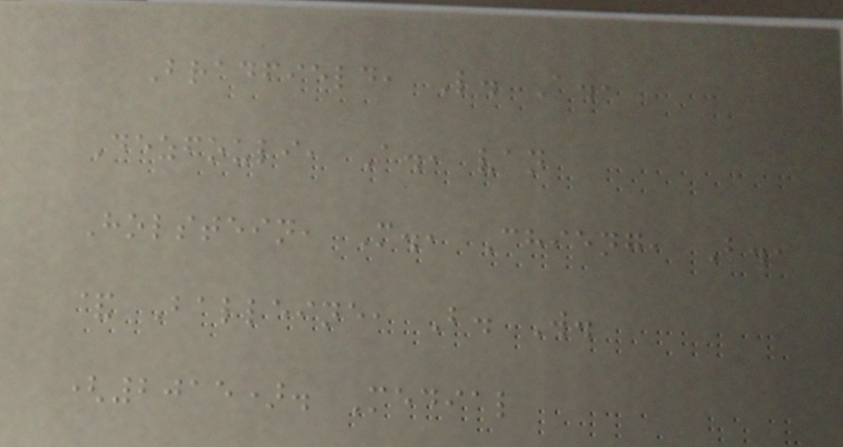Bradfield, L. A.,
Dezfouli, A., van
Holstein, M., Chieng, B.,
& Balleine, B. W.
(2015). Medial
